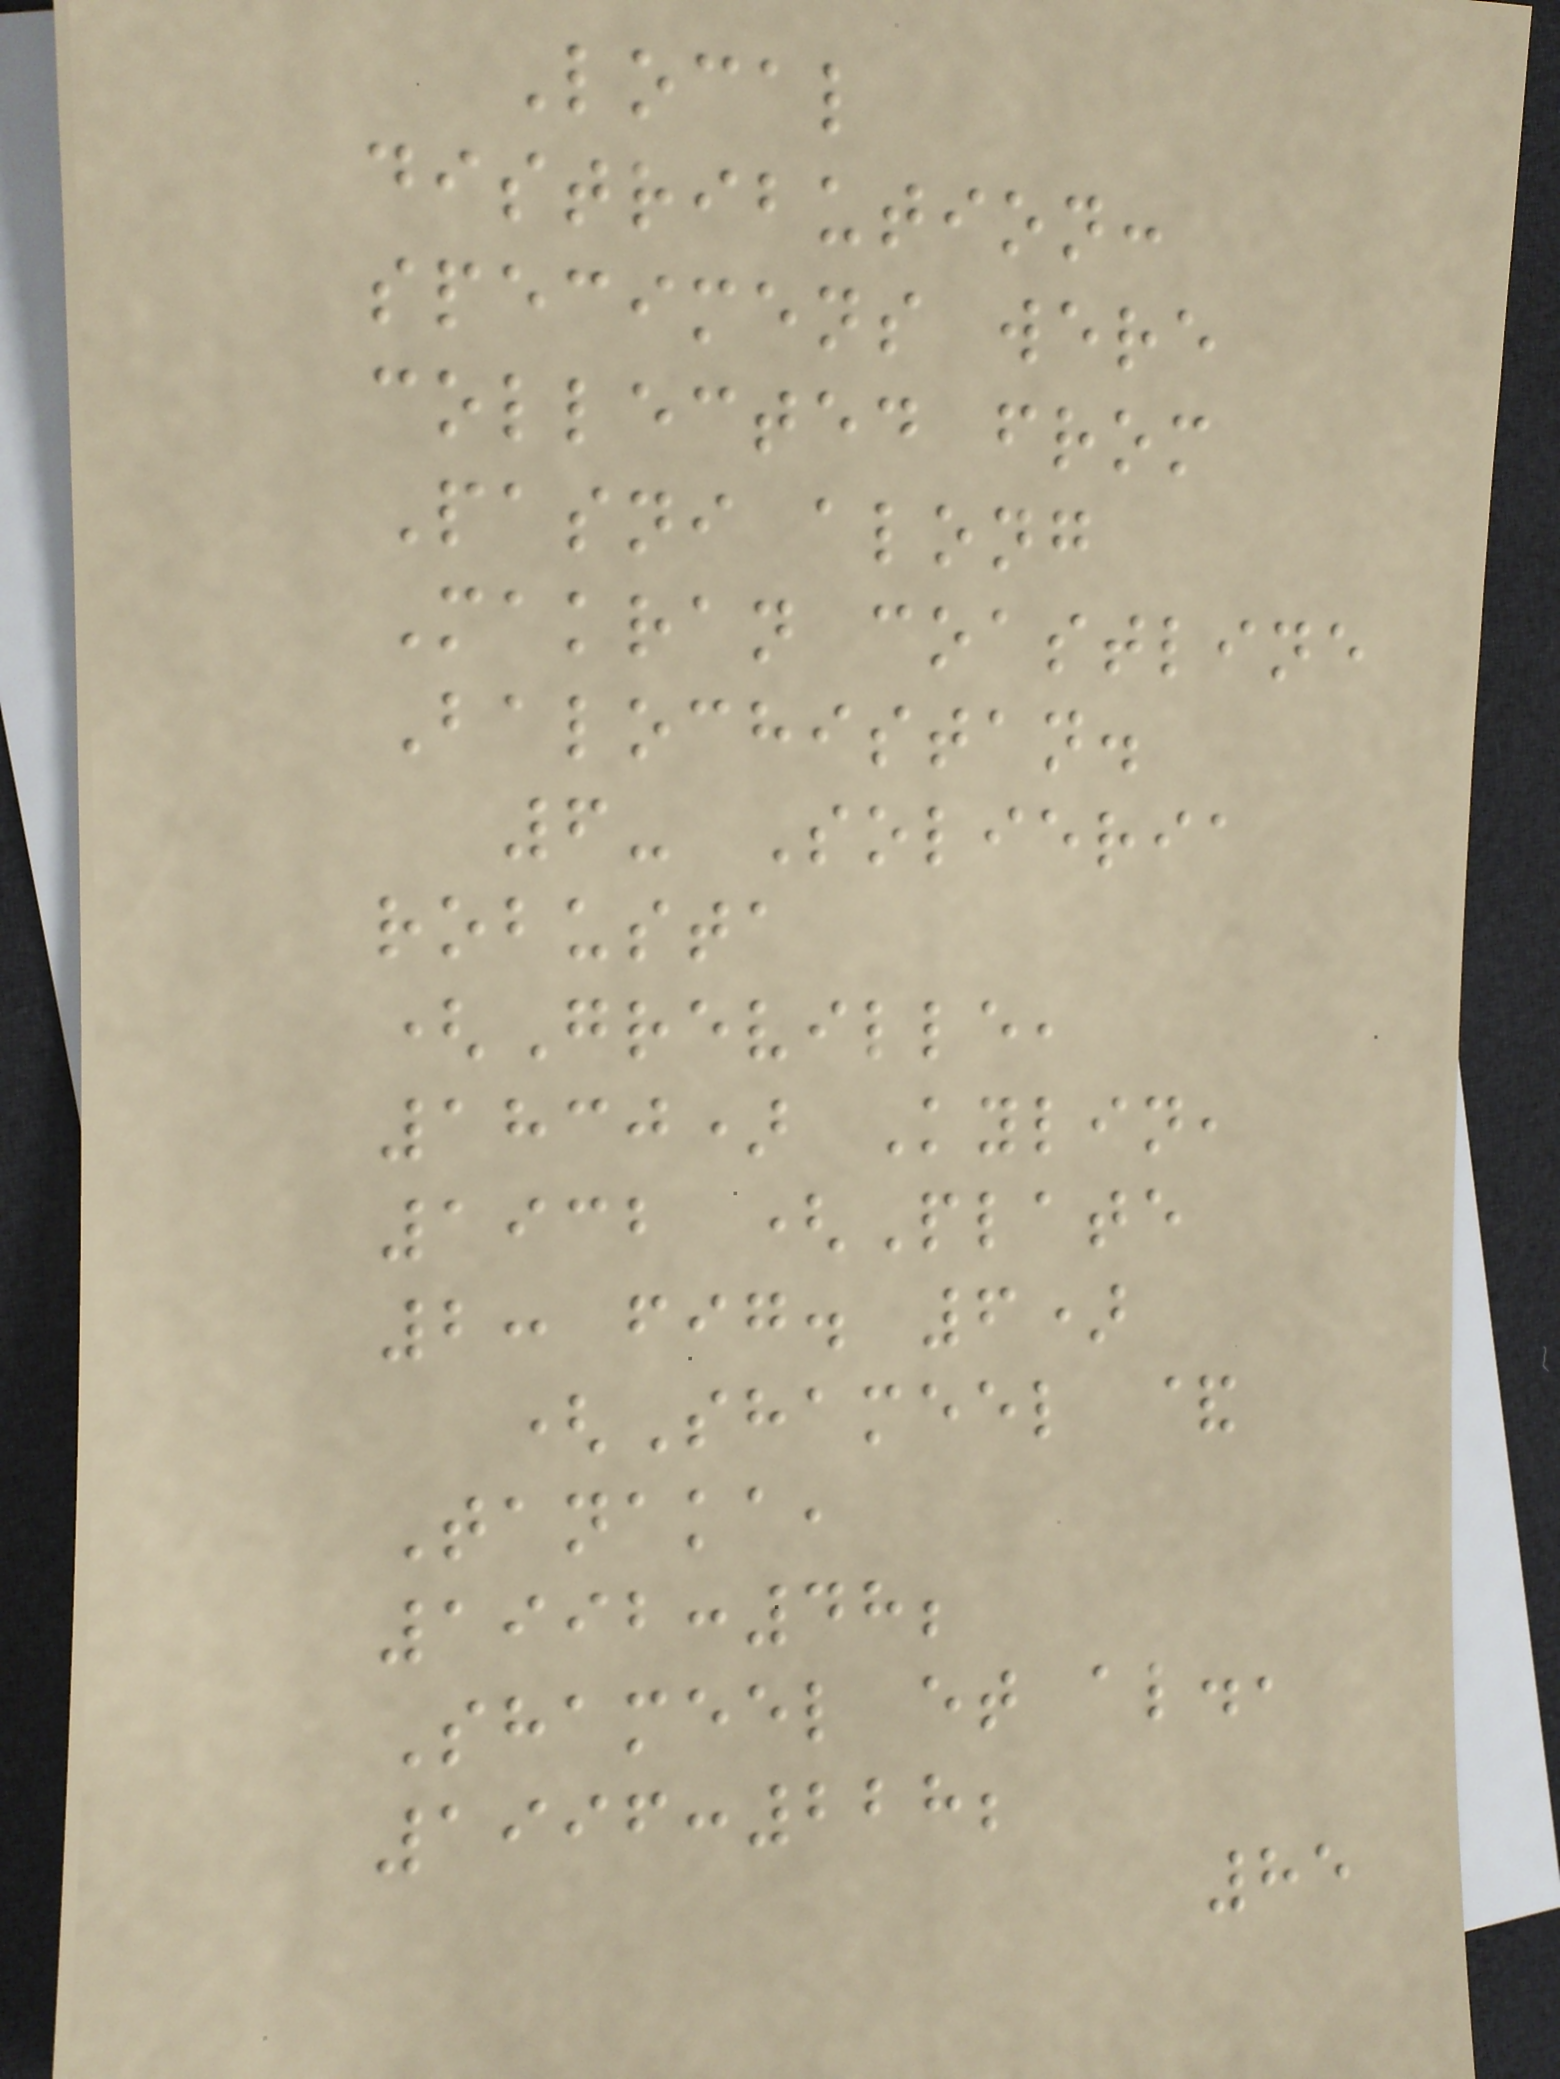Local
distribution:
specimens were
collected from
Pasni along
Makran coastline
Balochistan.
6- Solieria
robusta
(Greville,
1830) Kylin,
1932 (Plate
2: fig. 6)
(Shameel &
Tanaka,
1992:48;
Shameel et al.,
1996:228;
85
